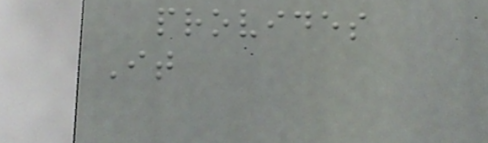provides
It
